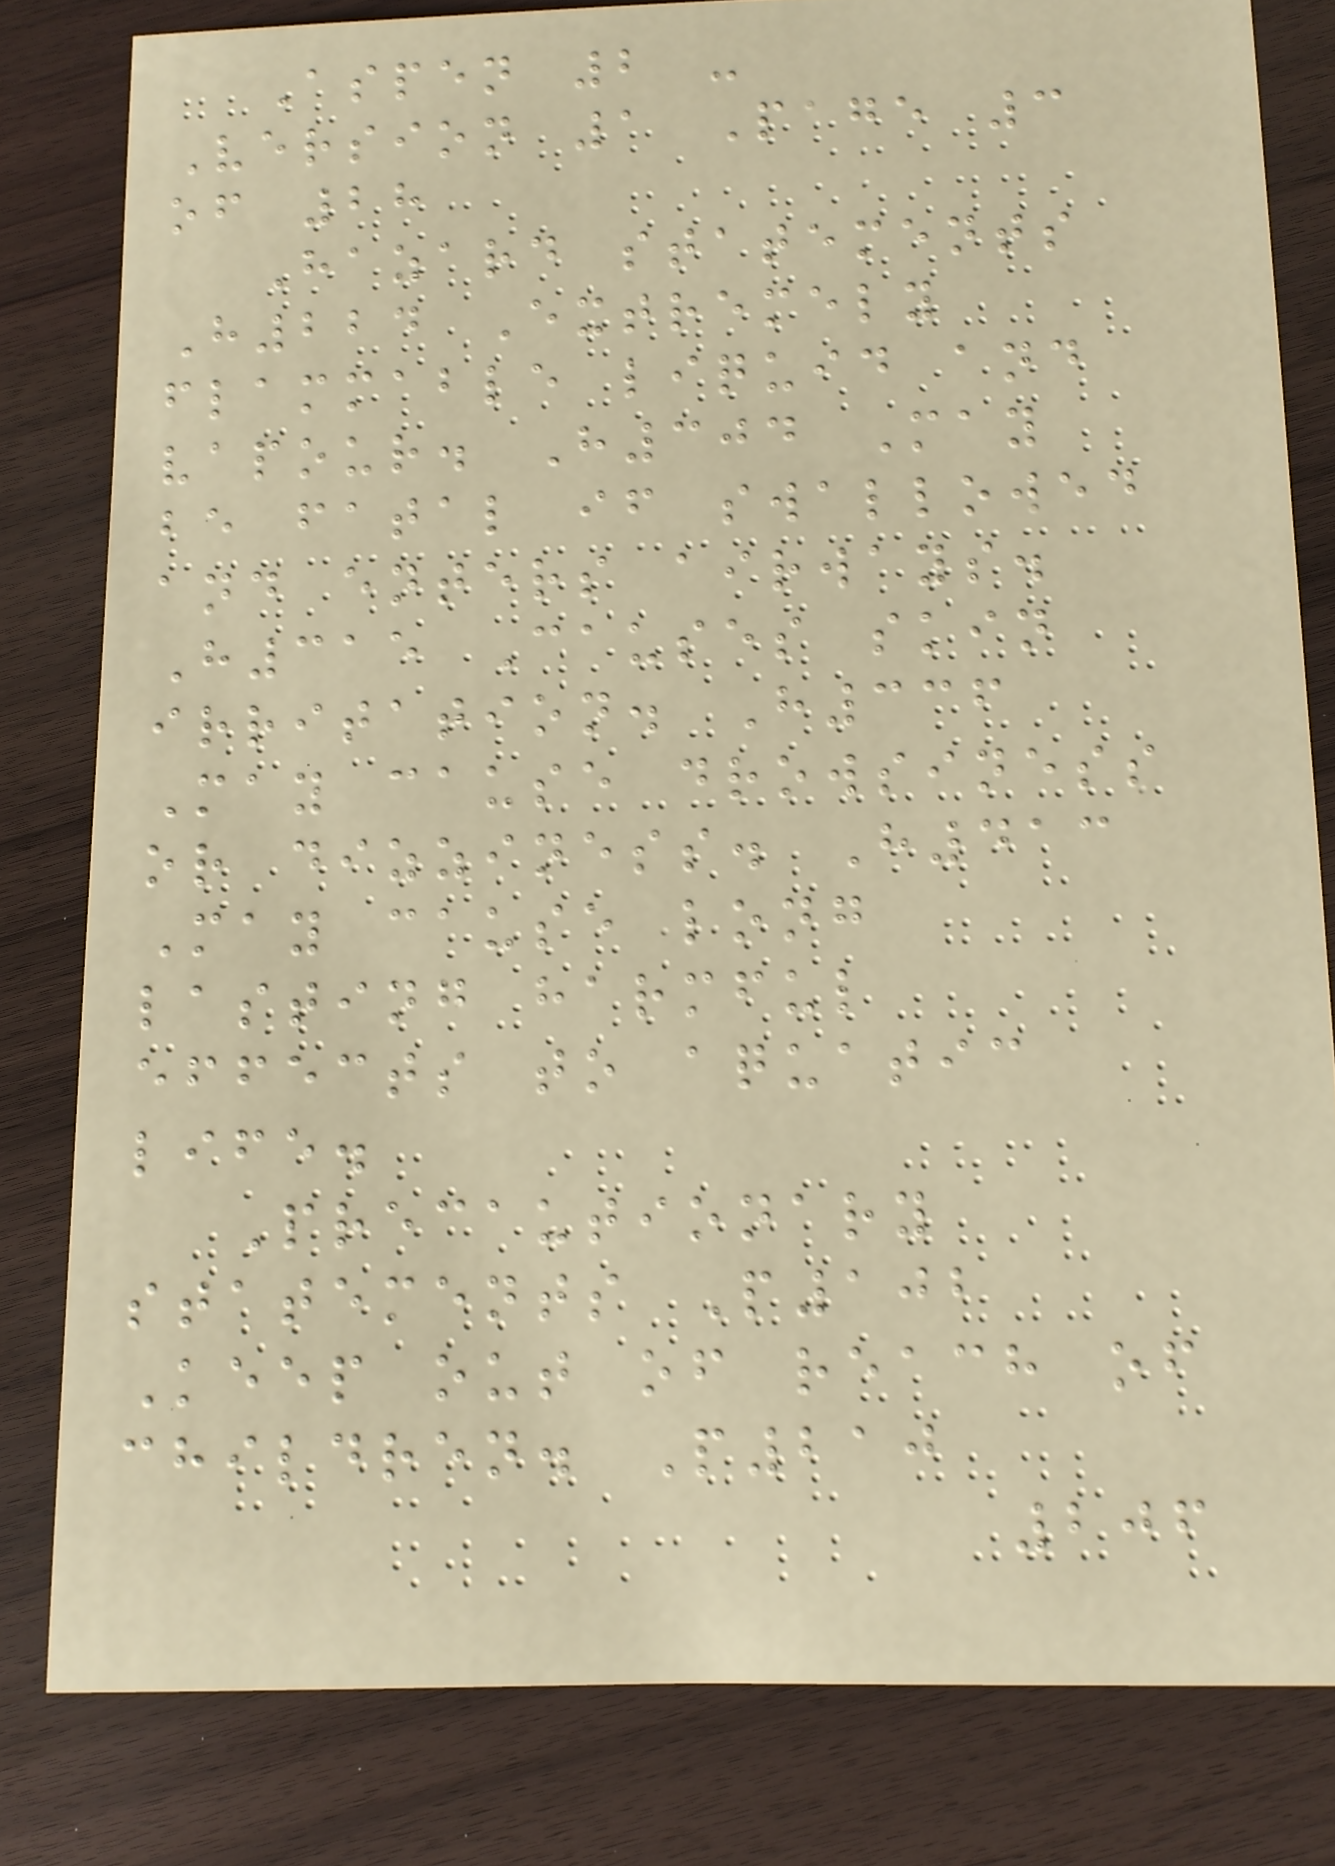Aspen 2 -
Version 1 Page 3
of 28
Hazard statements
H224 Extremely
flammable liquid and
vapour. H304 May
be fatal if swallowed
and enters airways.
H315 Causes skin
irritation. H336
May cause drowsiness
or dizziness. H413
May cause long
lasting harmful
effects to aquatic
life.
Precautionary
statements P102
Keep out of reach of
children. P210
206
